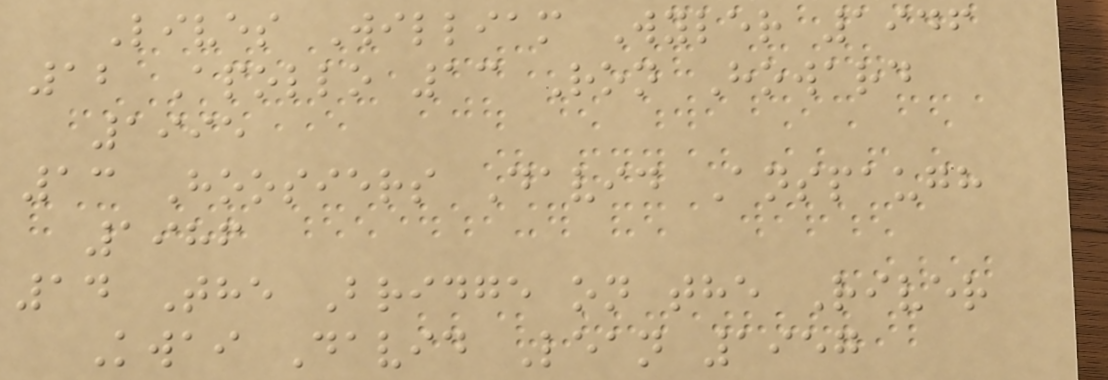Lives William Wyler 1946
12 Apollo 13 Ron Howard
1995
13 Hoosiers David Anspaugh
1986
14 The Bridge on the River
Kwai David Lean 1957
